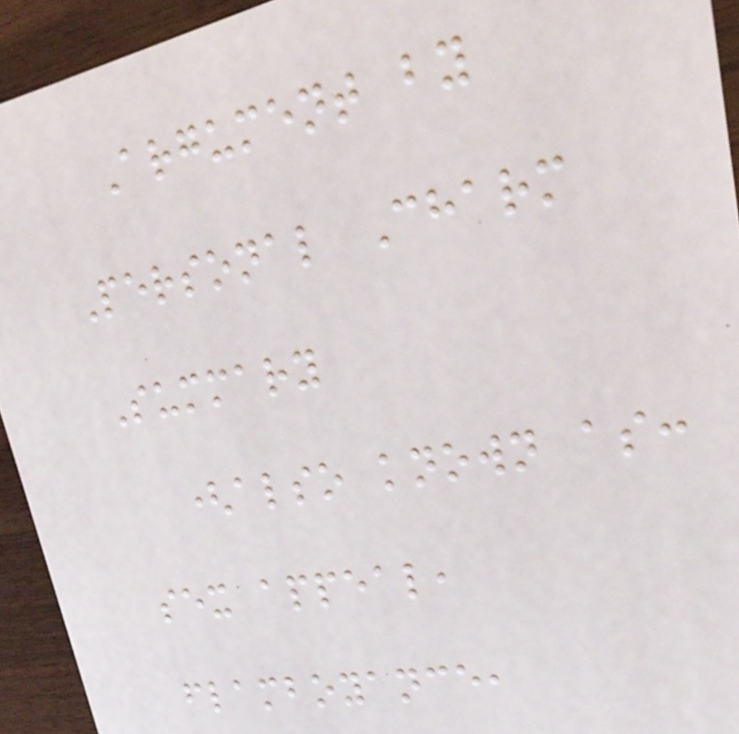Argument by
Personal Charm
Summary
(also known as:
sex appeal,
flamboyance,
